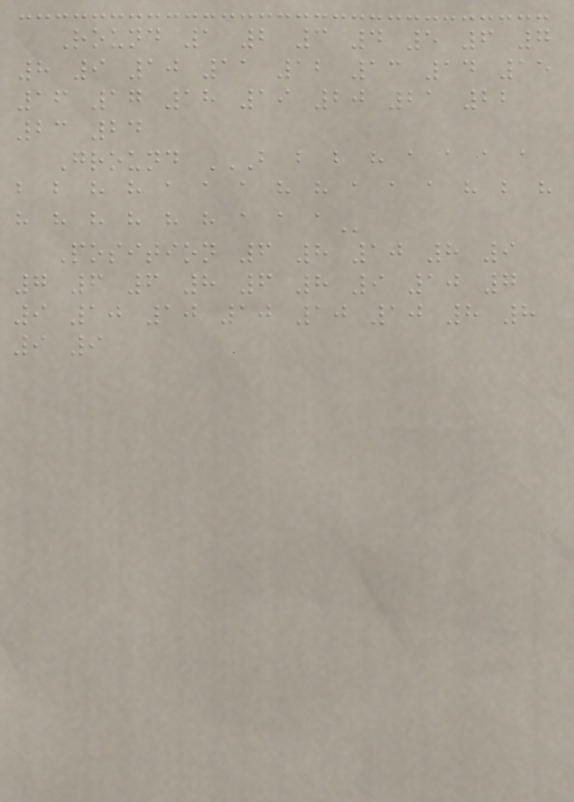Round 1 2 3 4 5 6 7
8 9 10 11 12 13 14 15
16 17 18 19 20 21 22
23 24
Ground B B B H A A A A
B B H H A A A H H A A A H B H
H H H H H H A A A
Position 6 8 10 8 9
7 6 6 8 6 8 9 10 7
9 10 10 10 10 10 8 8
9 9
